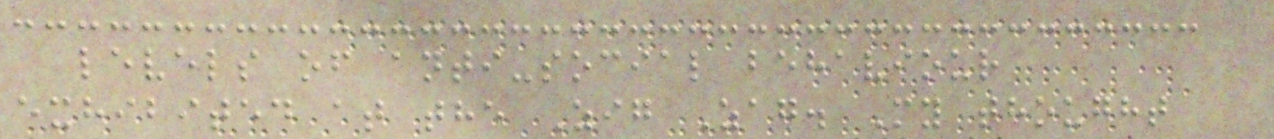levels of anti-social behaviour
exhibited at the Zig Zag. My thought
